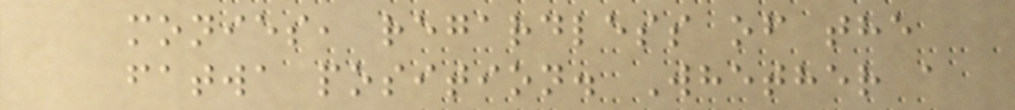monies, regardless of the
fatwa position. Whether a
